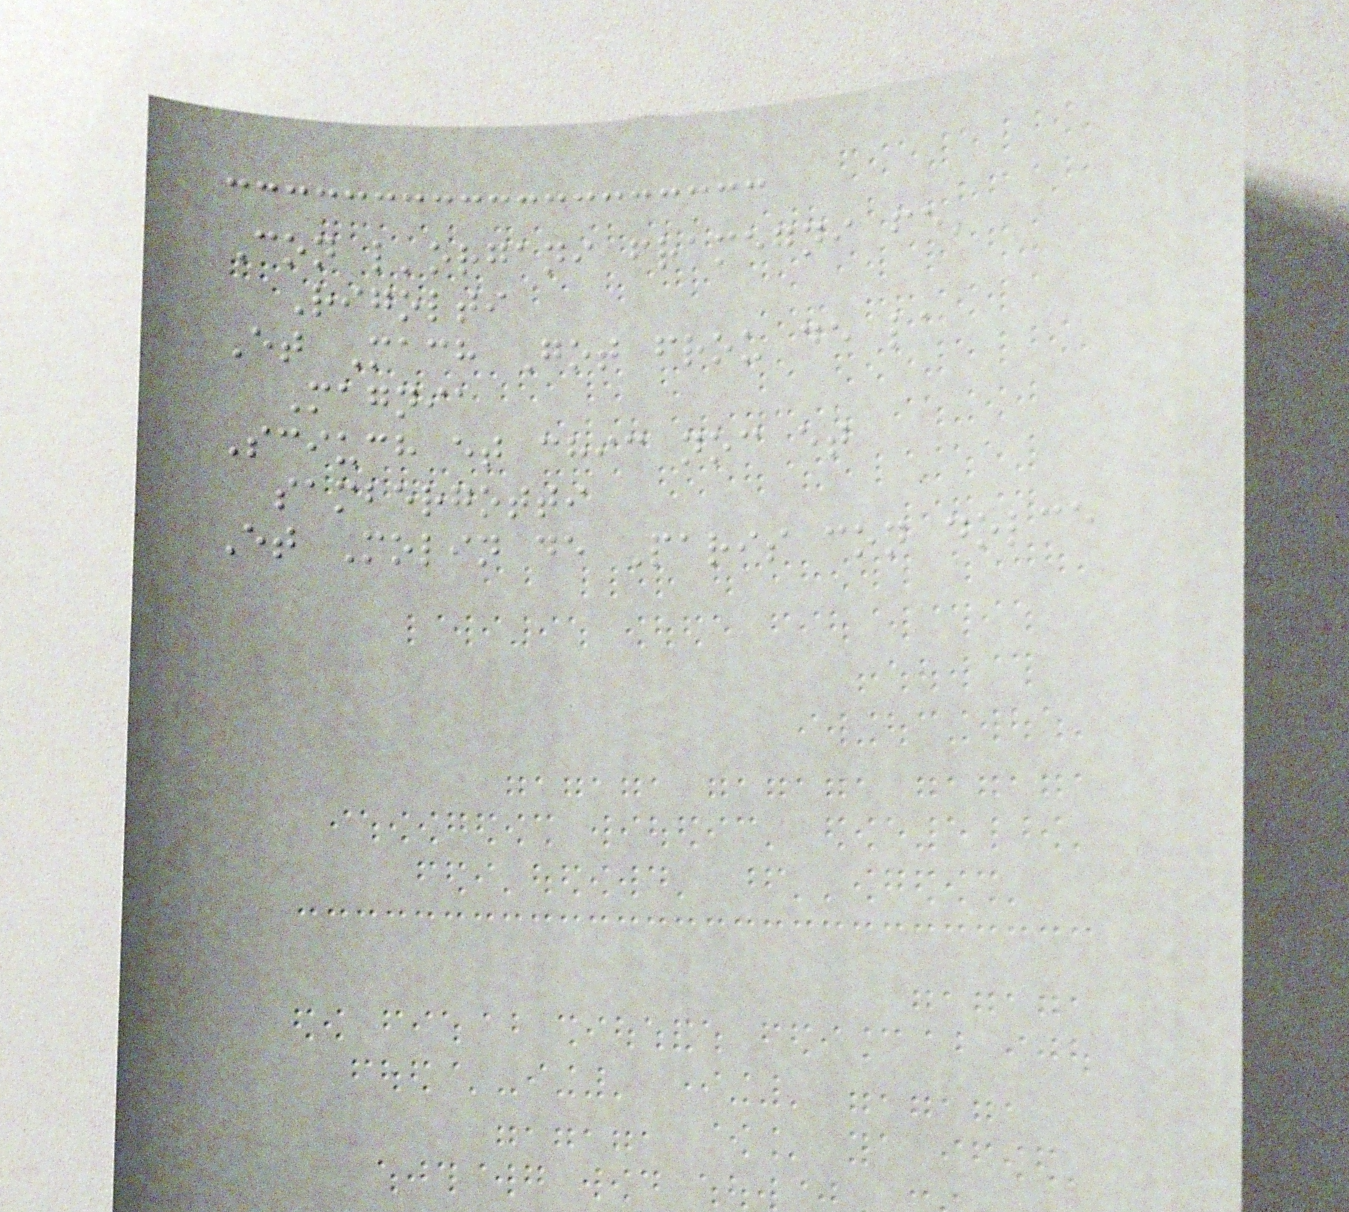Con l'organi framegni fe'
Rigolti
Et Mach Got frou de la
Magnia
Sciuch et chic noc et
sambergotti
Et Molin de Paris con dolce
